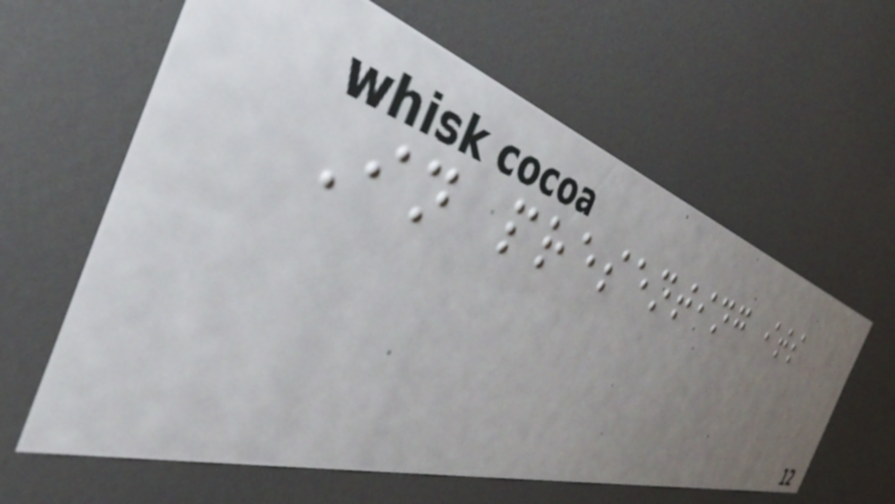In presenting its
